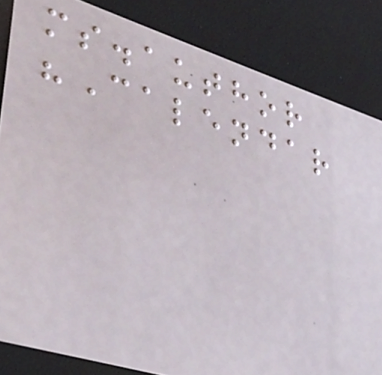ms.author
"Calendar
